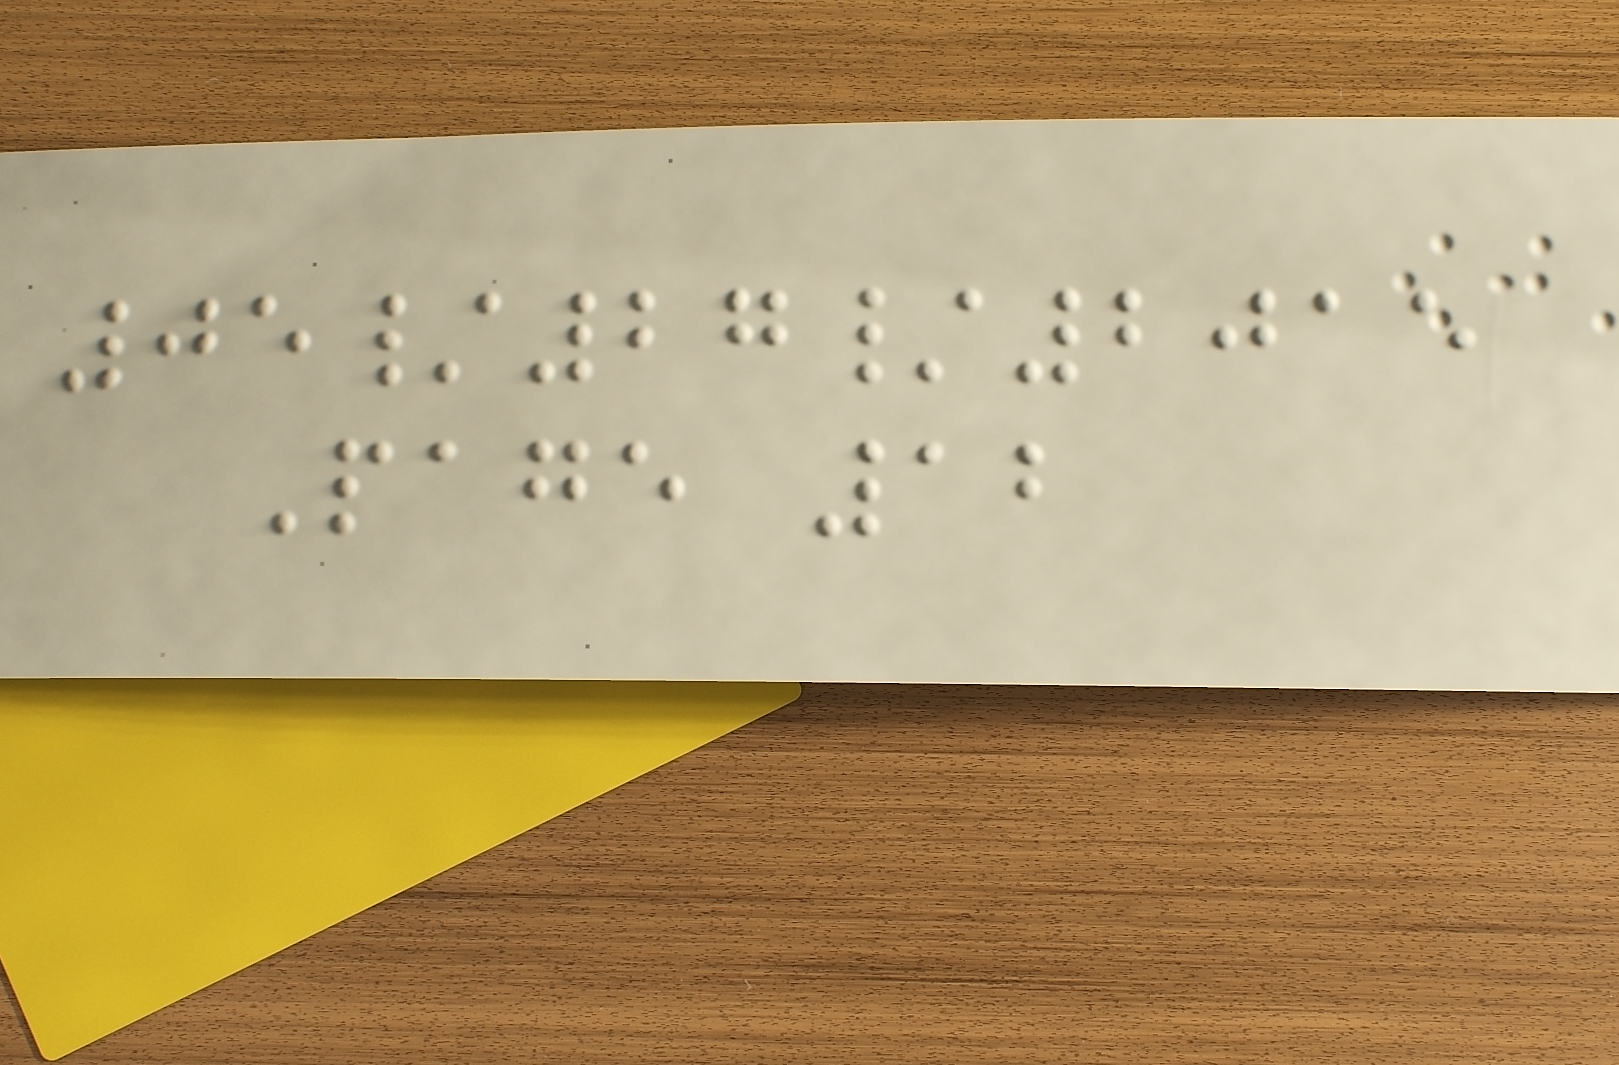05/27/2015
Page 12
